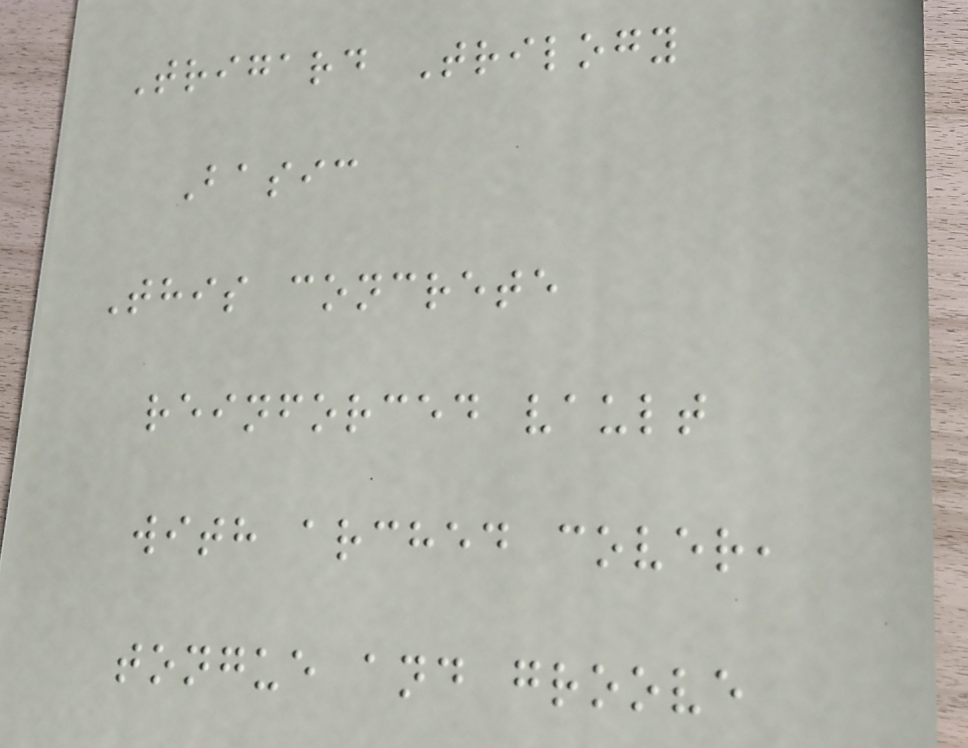Trigard Trilogy
Basic
This concrete
reinforced vault
with arched cover,
tongue and groove
